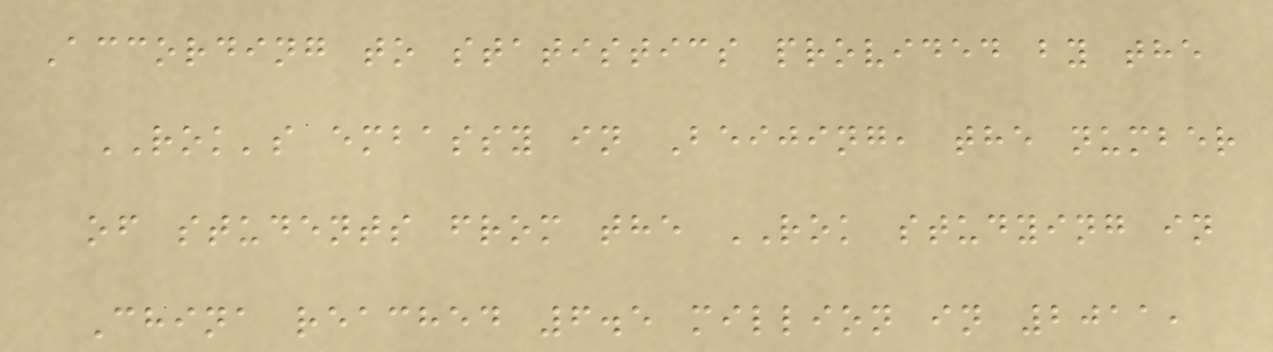According to statistics provided by the
ROK's embassy in Beijing, the number
of students from the ROK studying in
China reached 6.5 million in 2011,
